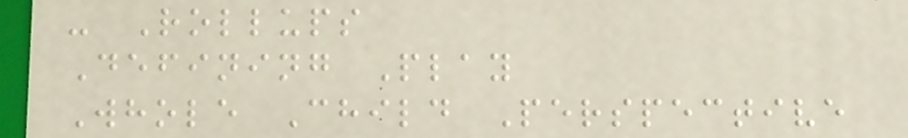- Rollups
Defining Play
Whole Child Perspective
